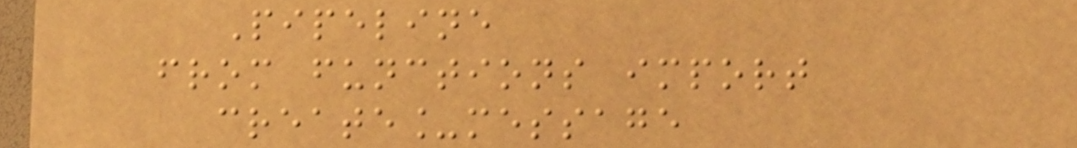Pipeline
from functions import
create_message
